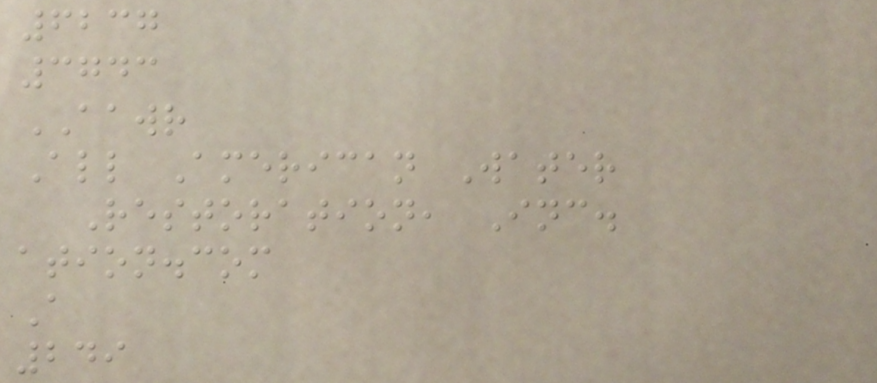6237
3743
AAWR
All American Water
Restoration, Inc.
ation.com
A
249
